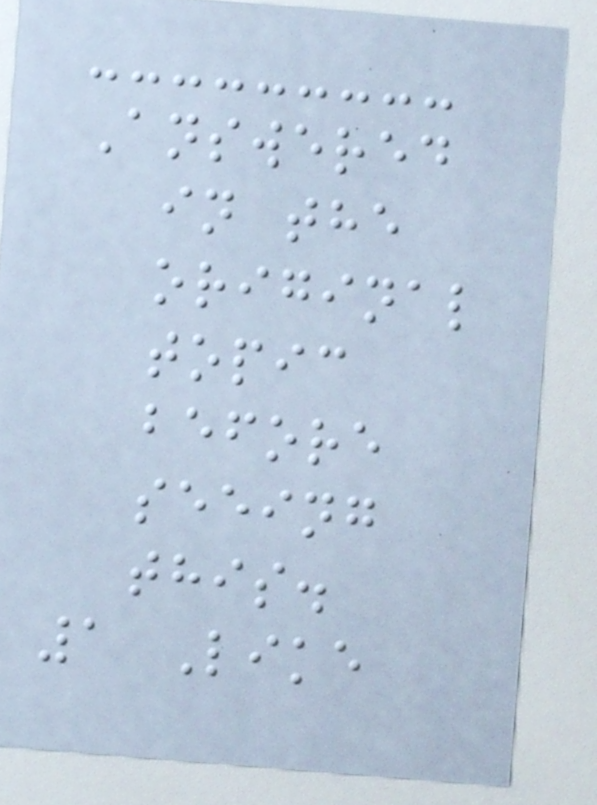Answered
in the
original
topic
before
seeing
this.
1 Like
